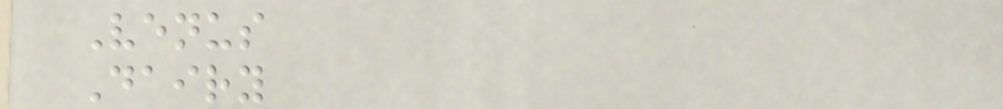Venus
Dairy
